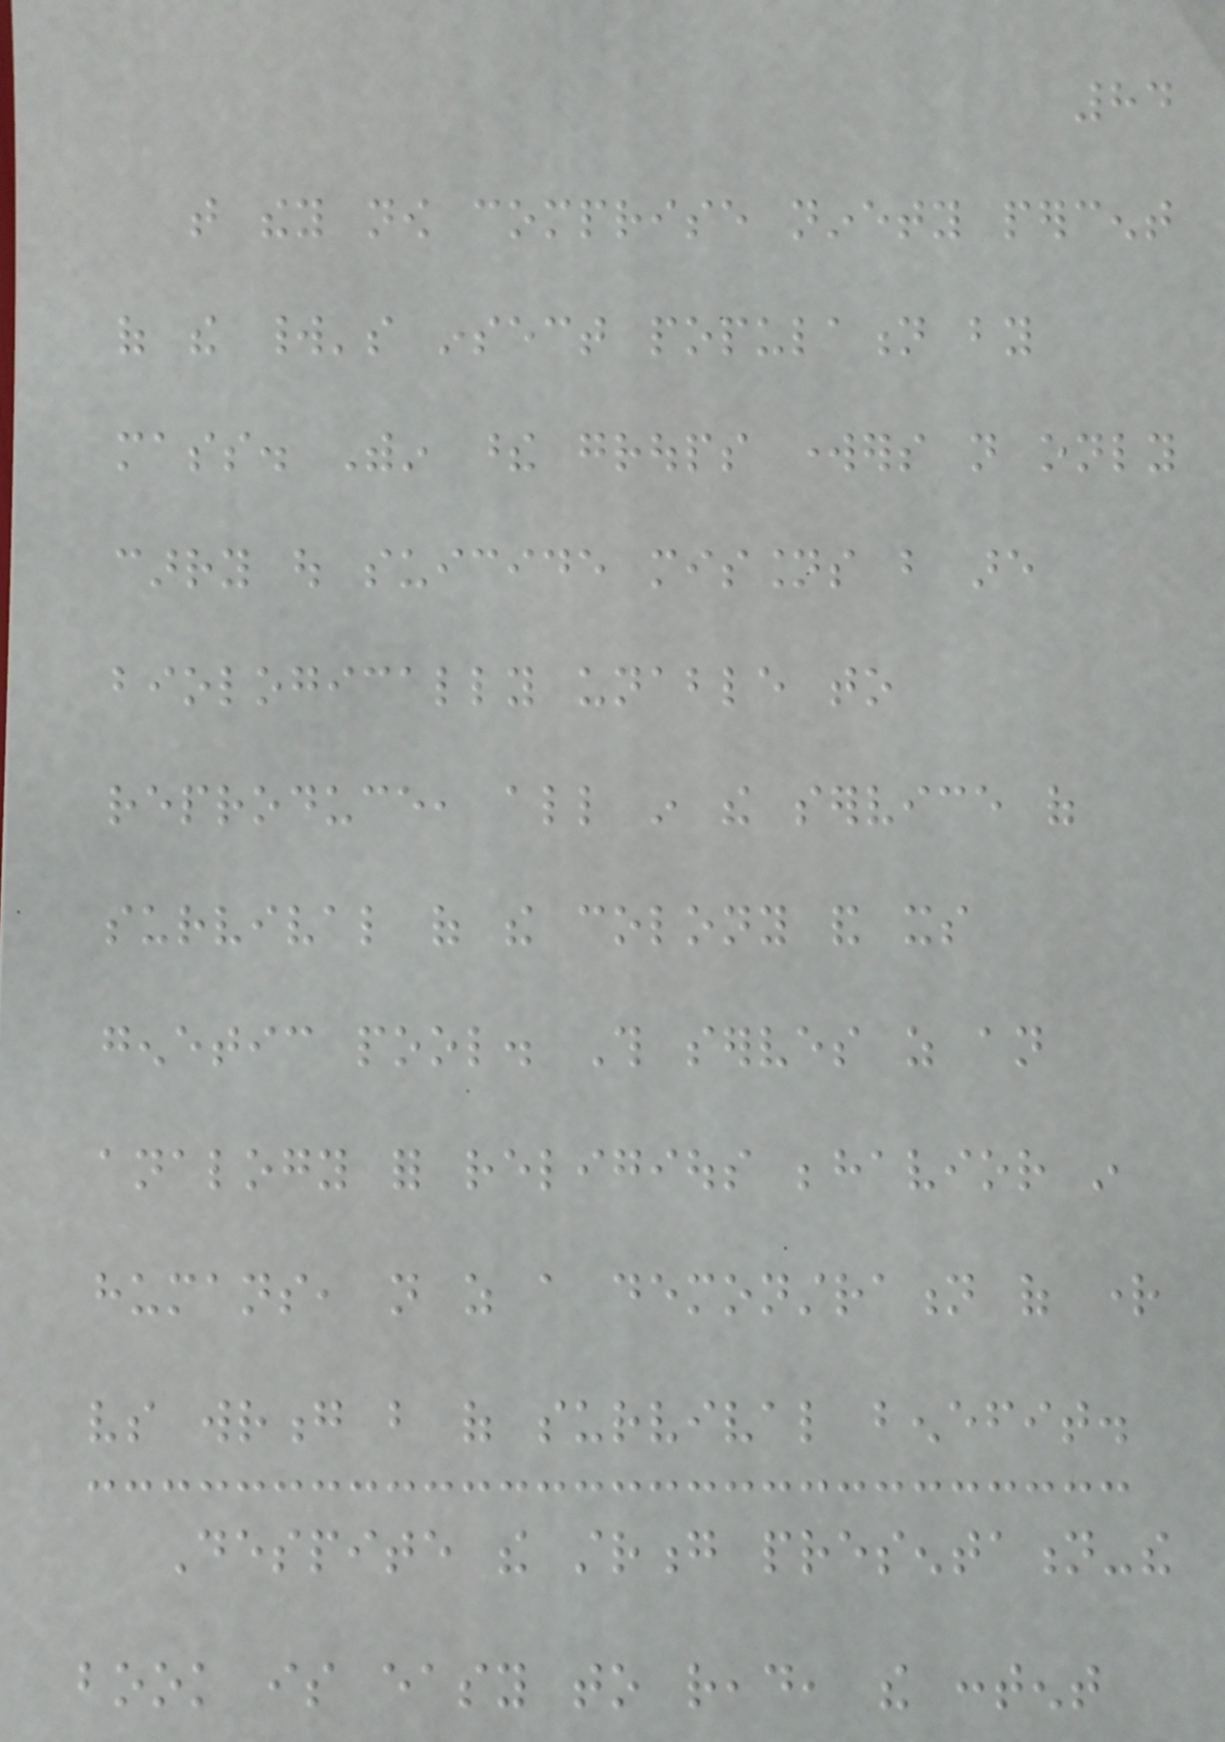84
that they now comprise ninety percent
of the world's insect population by
mass. Within these groups workers not only
carry out suicide missions but are
biologically unable to
reproduce, all in the service of
survival of the colony and its
genetic pool. This serves as an
analogy for religious behavior in
humans, not as a demonstration of right
vs wrong but of survival benefit.
Despite the strong presentation-the
book is easy to read, the content
